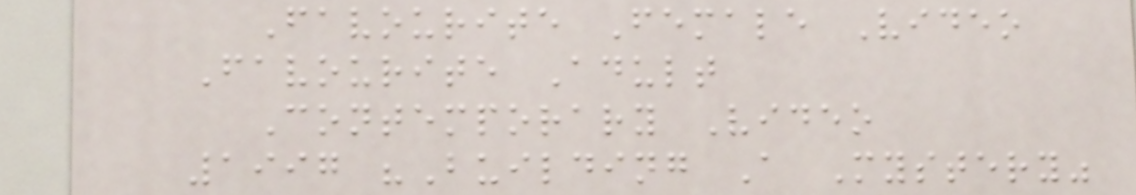Favourite Female Video
Favourite Adult
Contemporary Video
1997 "Building A Mystery"
